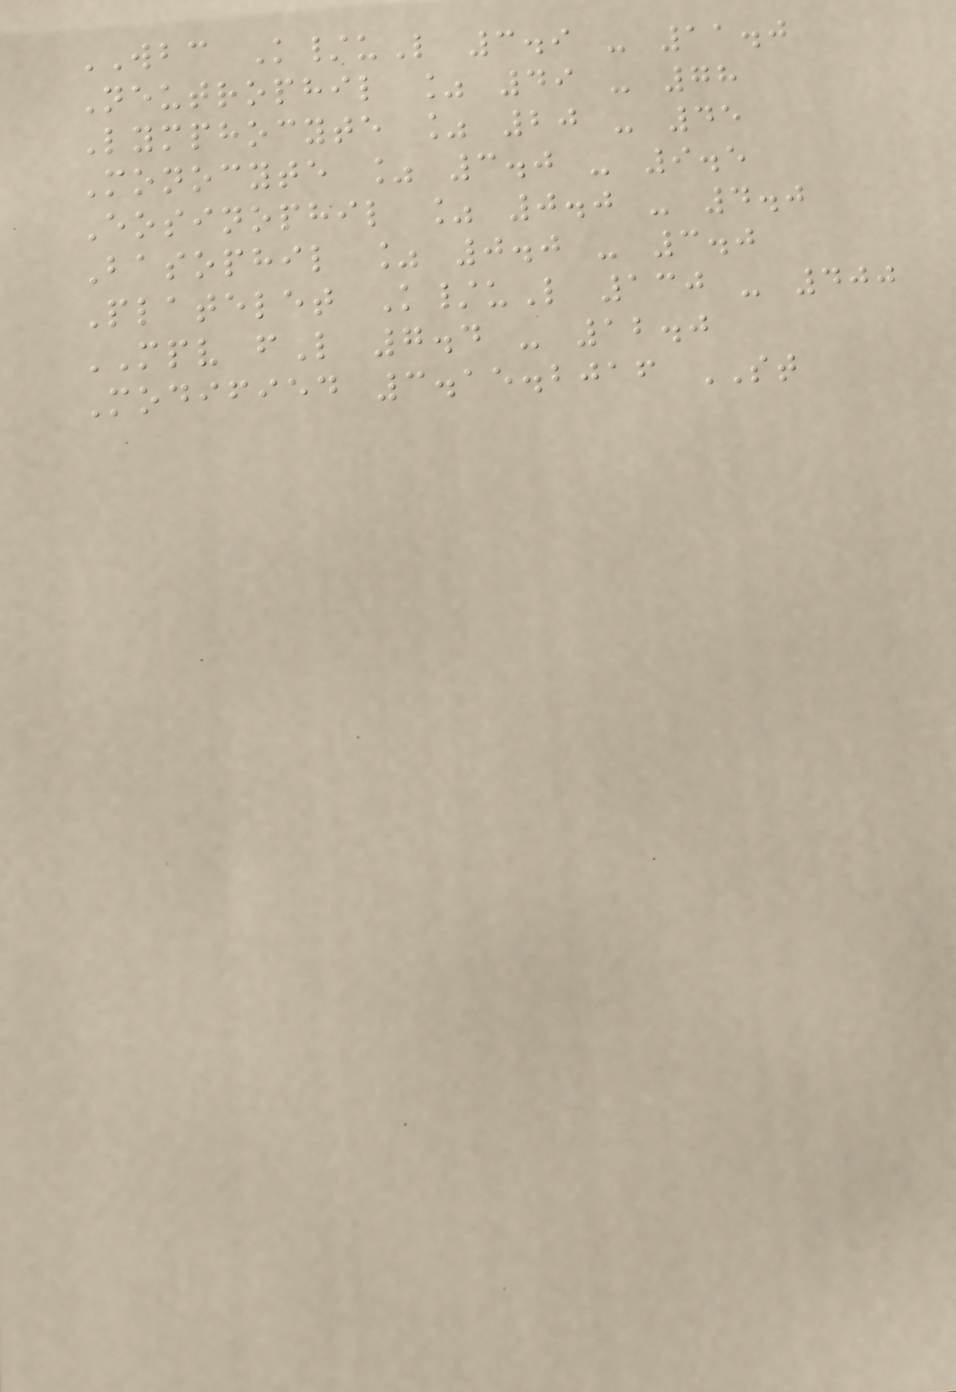WBC K/uL 3.9 - 11.0
Neutrophil % 49 - 78
Lymphocyte % 20 - 45
Monocyte % 3.0 - 9.5
Eosinophil % 0.0 - 4.0
Basophil % 0.0 - 3.0
Platelet K/uL 130 - 400
MPV fL 7.4 - 12.0
Modified 3.15.2016 ST
